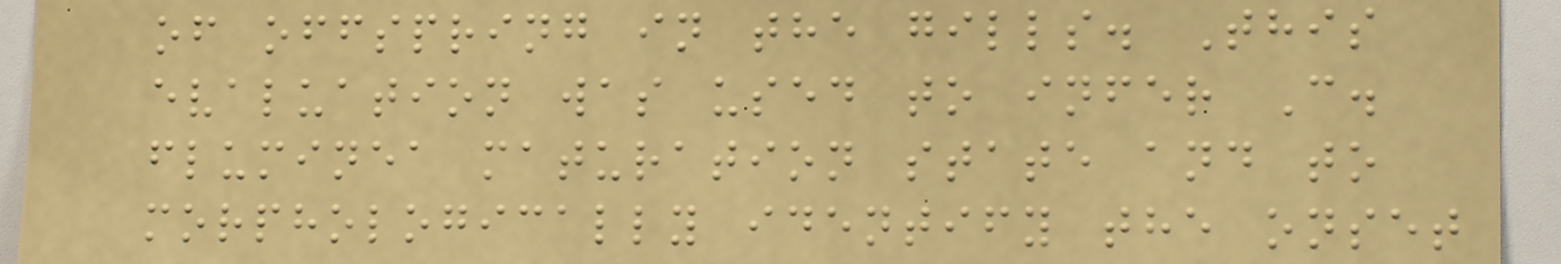of offspring in the gills. This
evaluation was used to infer C.
fluminea maturation state and to
morphologically identify the onset
